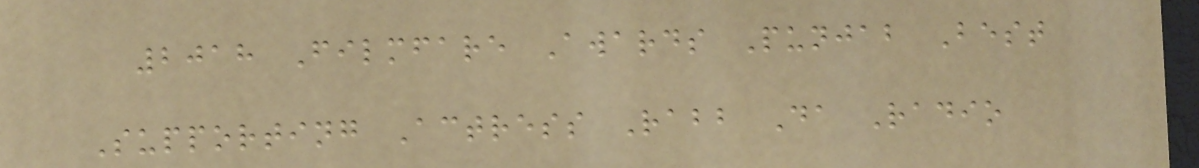2018 Filmfare Awards Punjab Best
Supporting Actress Rabb Da Radio
